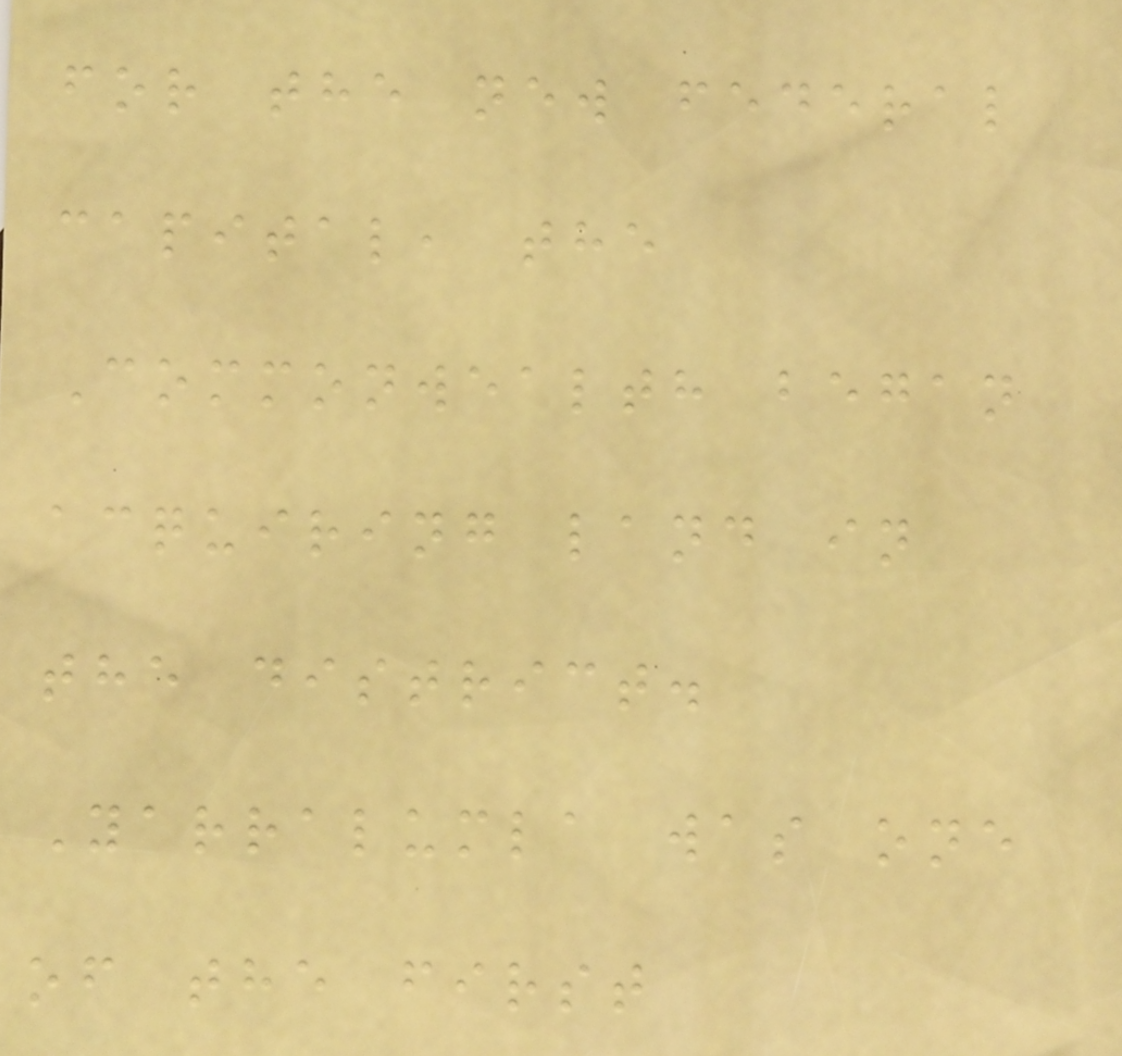for the new federal
capital, the
Commonwealth began
acquiring land in
the district.
Yarralumla was one
of the first
